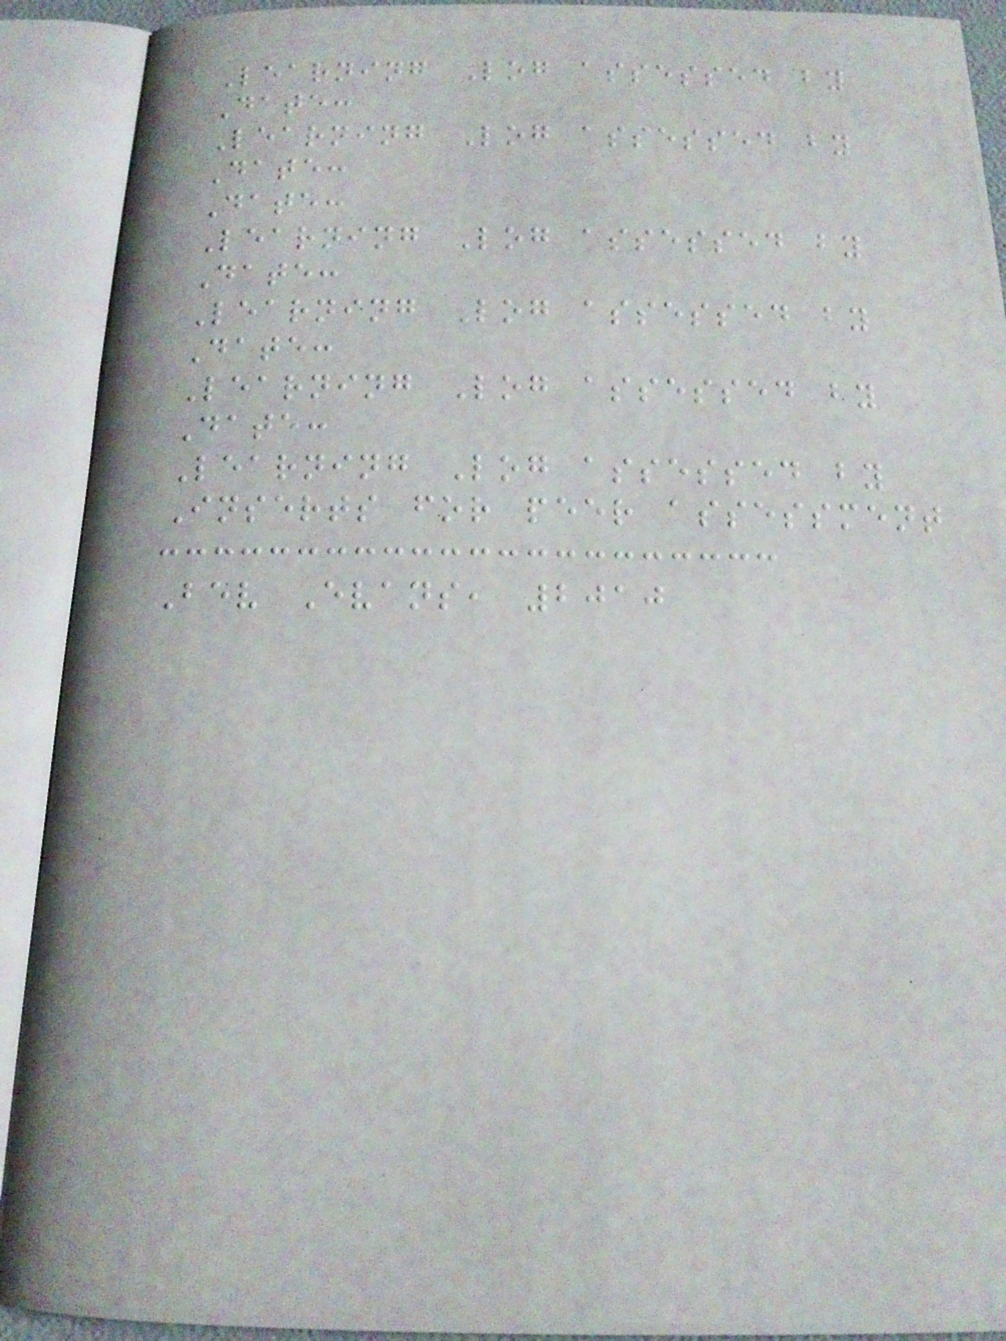Learning Log assessed by
Date:
Learning Log assessed by
Date:
Date:
Learning Log assessed by
Date:
Learning Log assessed by
Date:
Learning Log assessed by
Date:
Learning Log assessed by
Inserts for peer assessment
Bev Evans, 2010
